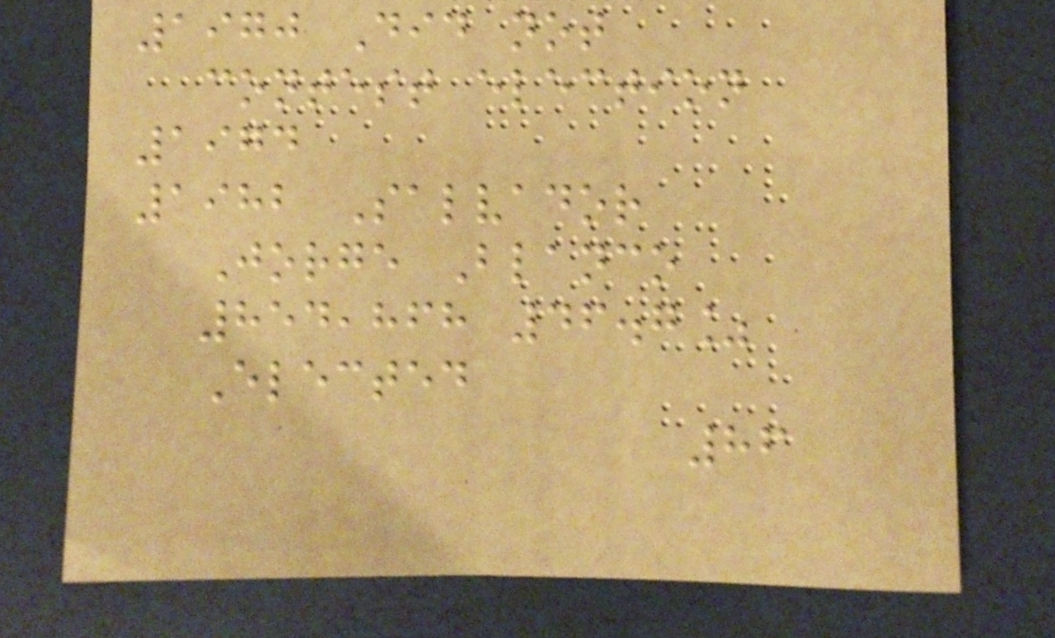1970 Did not
contest election
1974
1982 Salvador
Jorge Blanco
854,868 46.7%
Elected
86
